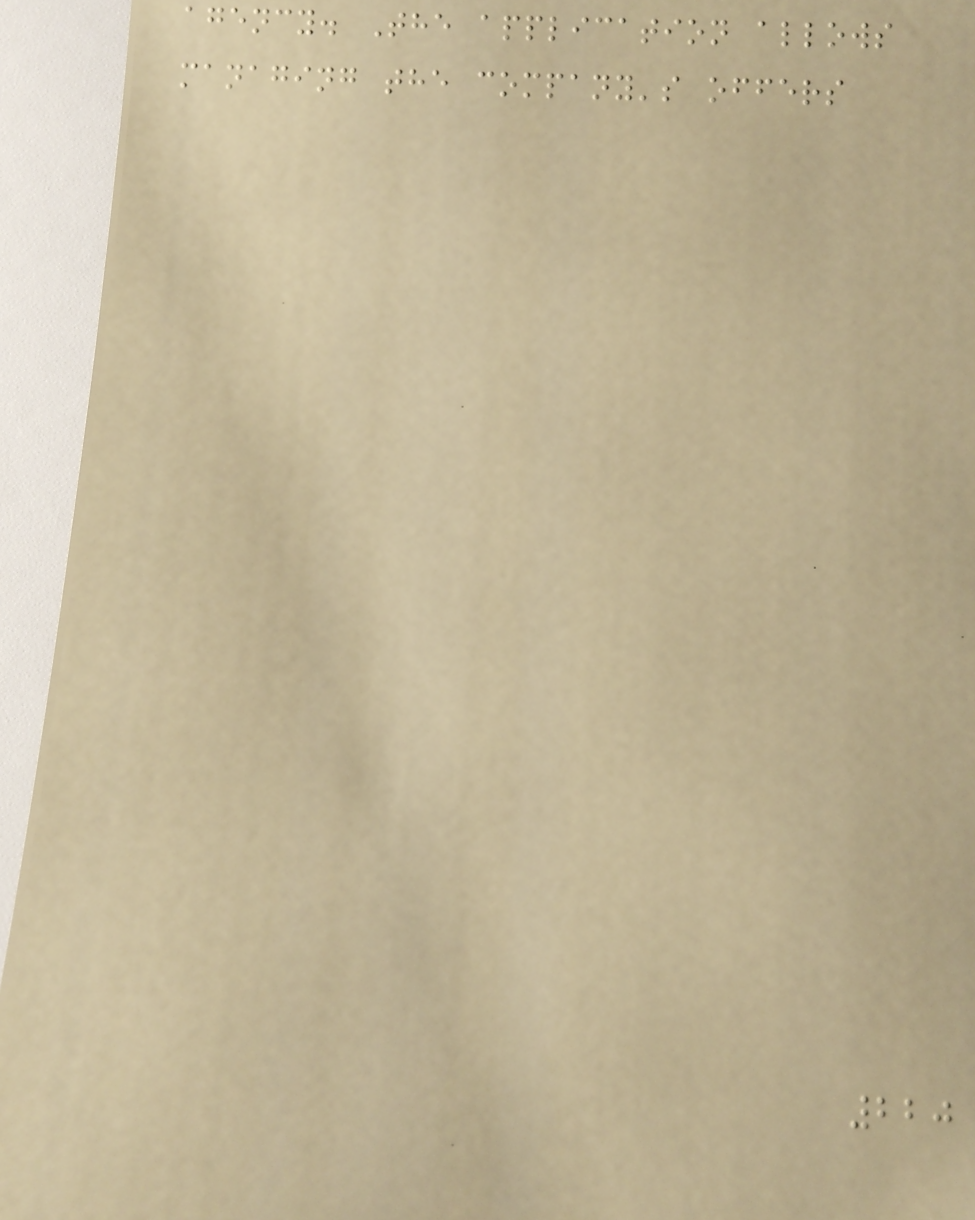agency. The application allows
managing the company's offers
220
